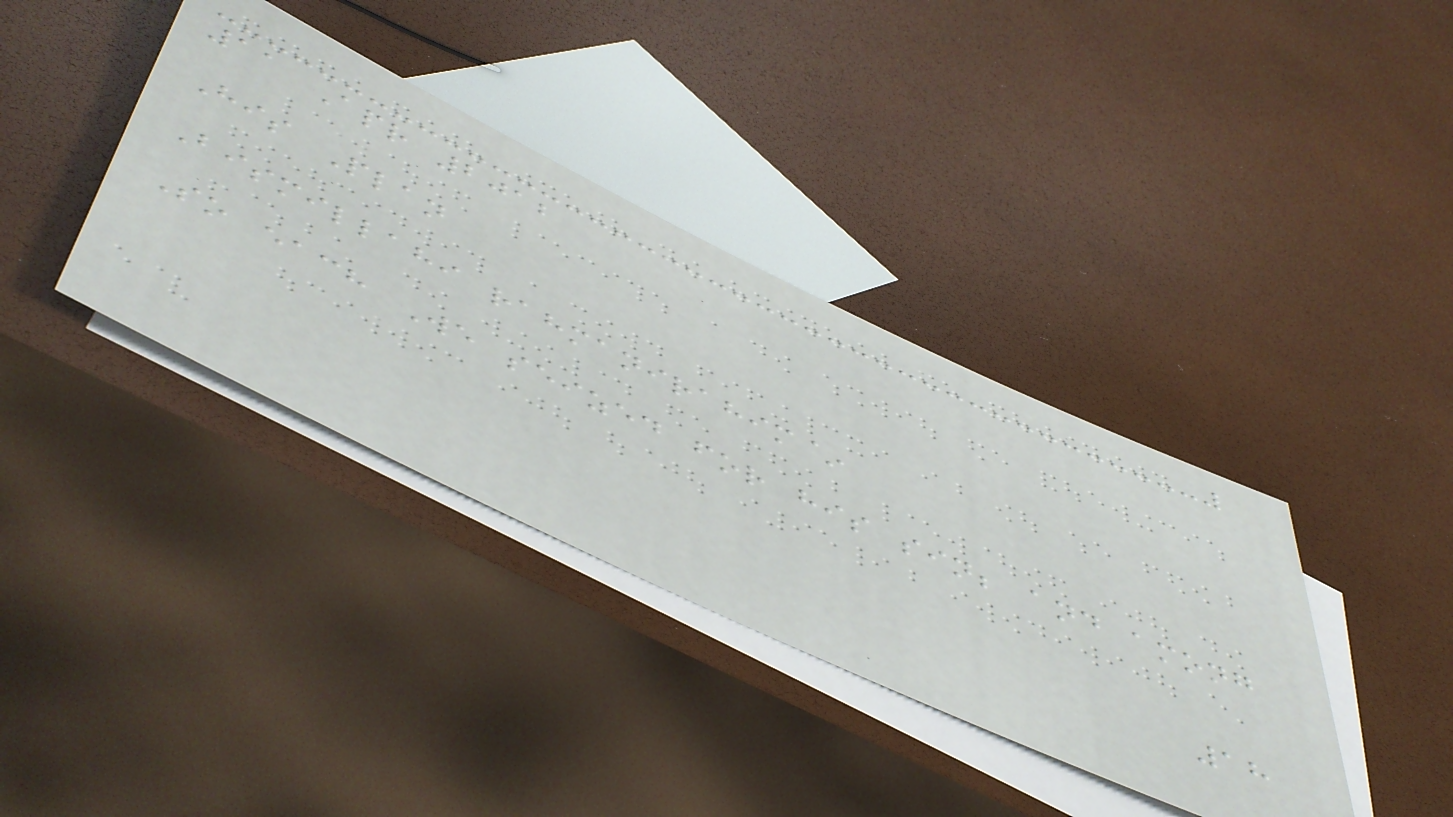11 Apr 2012
His Plan
Bismillahi rahmanirahim~
So each We seized for his sin; and among
18
